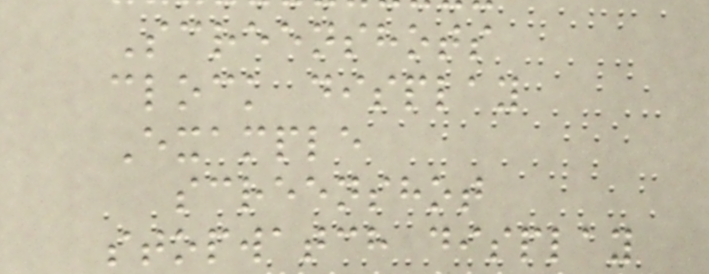Screenshots
clock display
Example
screenshot
stopwatch display
